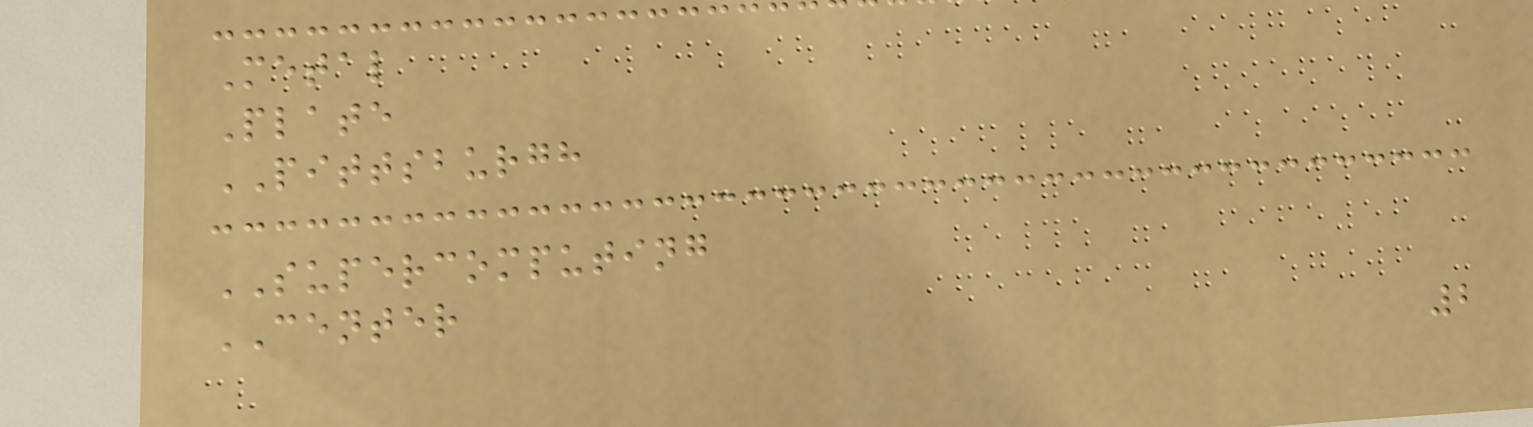Metal
Plate
PITTSBURGH
SUPERCOMPUTING
CENTER
2
